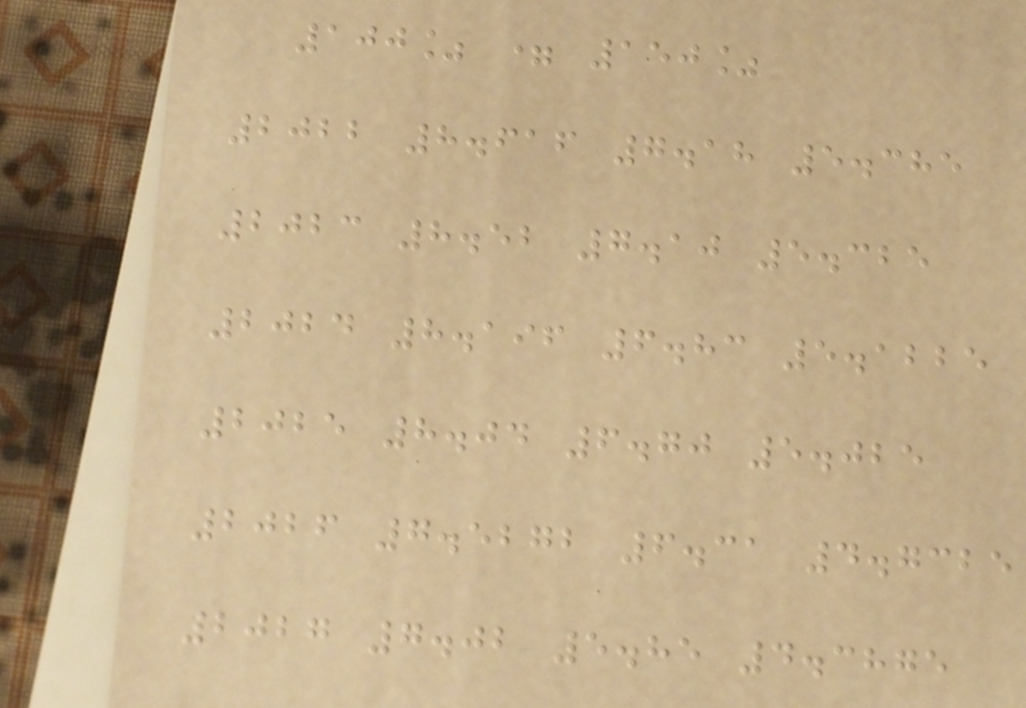100% = 150%
2022 8.616 7.18 5.385
2023 8.52 7.10 5.325
2024 8.196 6.83 5.1225
2025 8.04 6.70 5.025
2026 7.5272 6.31 4.7325
2027 7.02 5.85 4.3875
